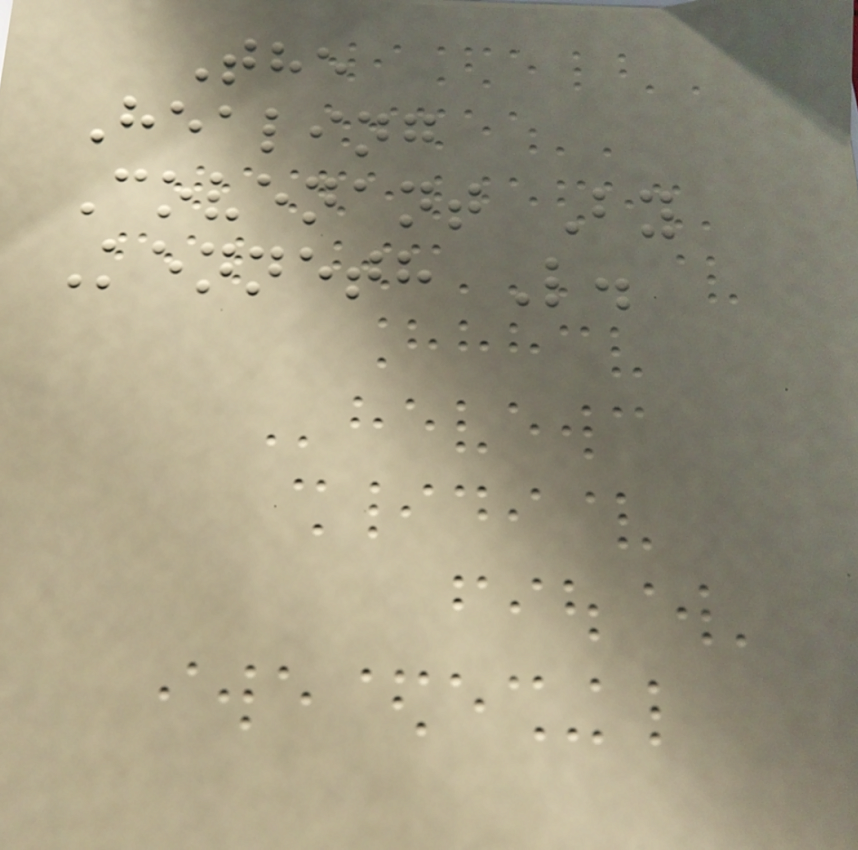The
Healing
Covenant By
Kenneth L.
